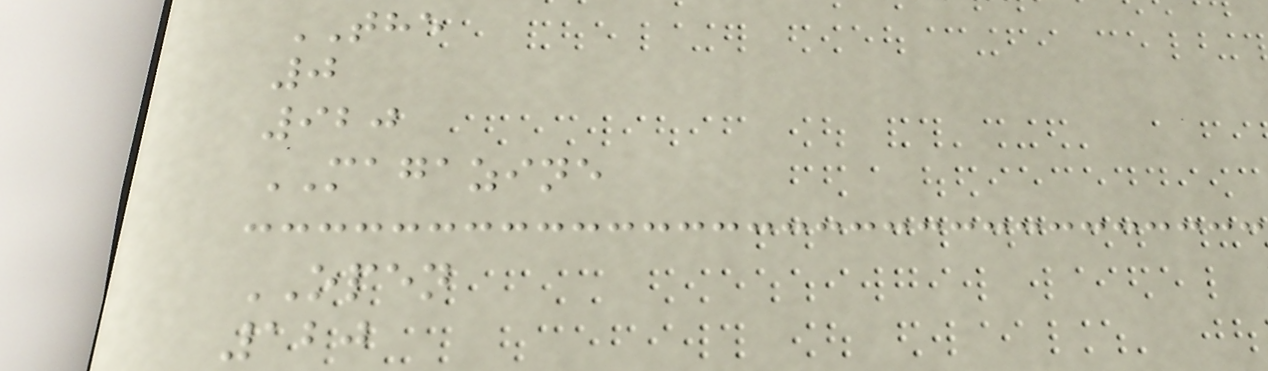THE
0
920
MAGAZINE
OPEN
120
